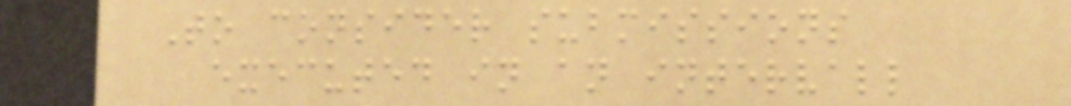To consider submissions
executed in an intervall
